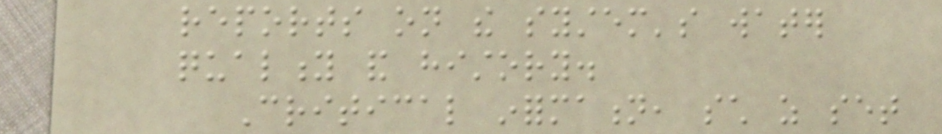reports on the system's water
quality and history.
Critical information, such as set
